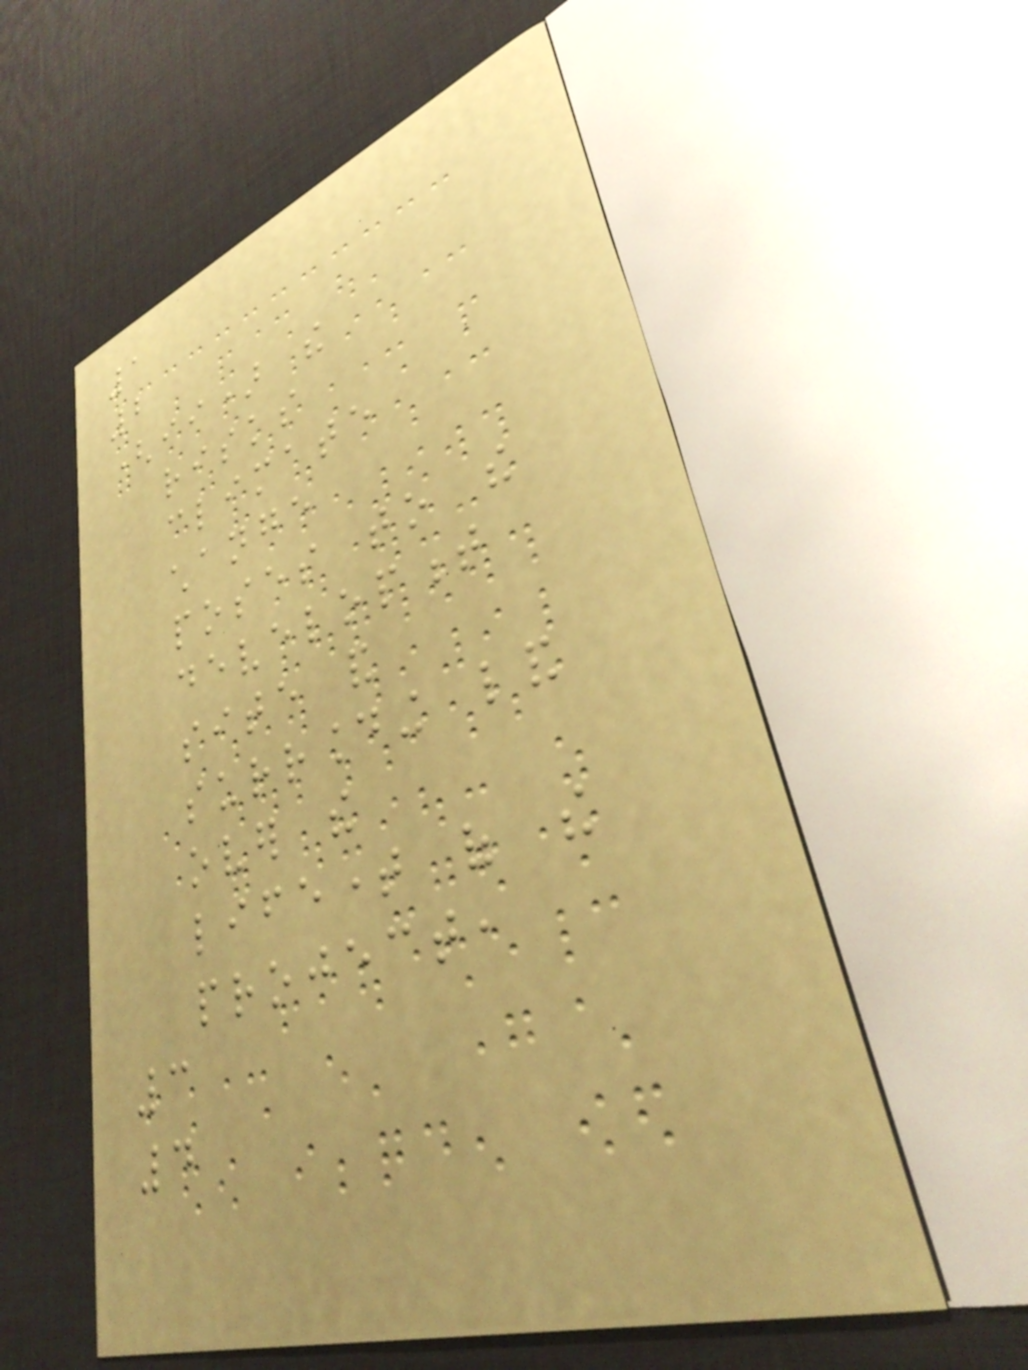1
2
(ii) the
risks
climate
change
poses to the
development
site and
surrounding land
over the
lifetime of the
project,
3
4
